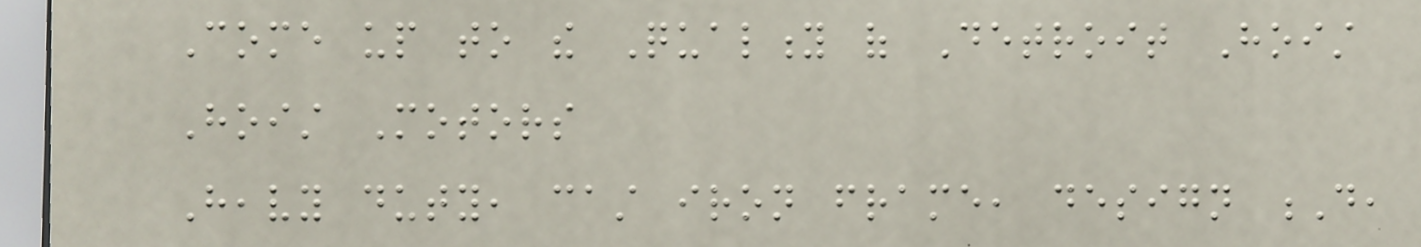Come up to the Quality of Detroit Hoist
Hoist Motors
Heavy duty, cast iron frame, design D,
